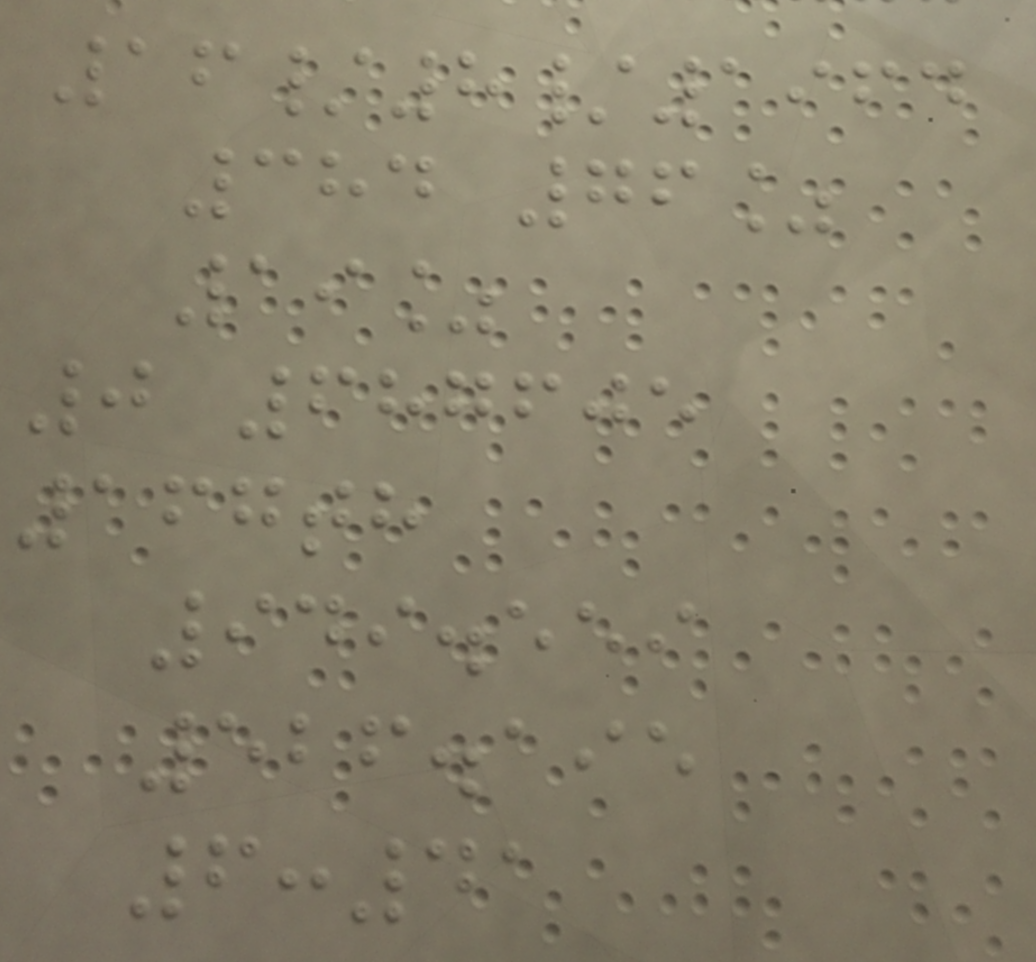16/8/1964
384 76%
19%
0 687605
167th
949.559
526.195
6:41
